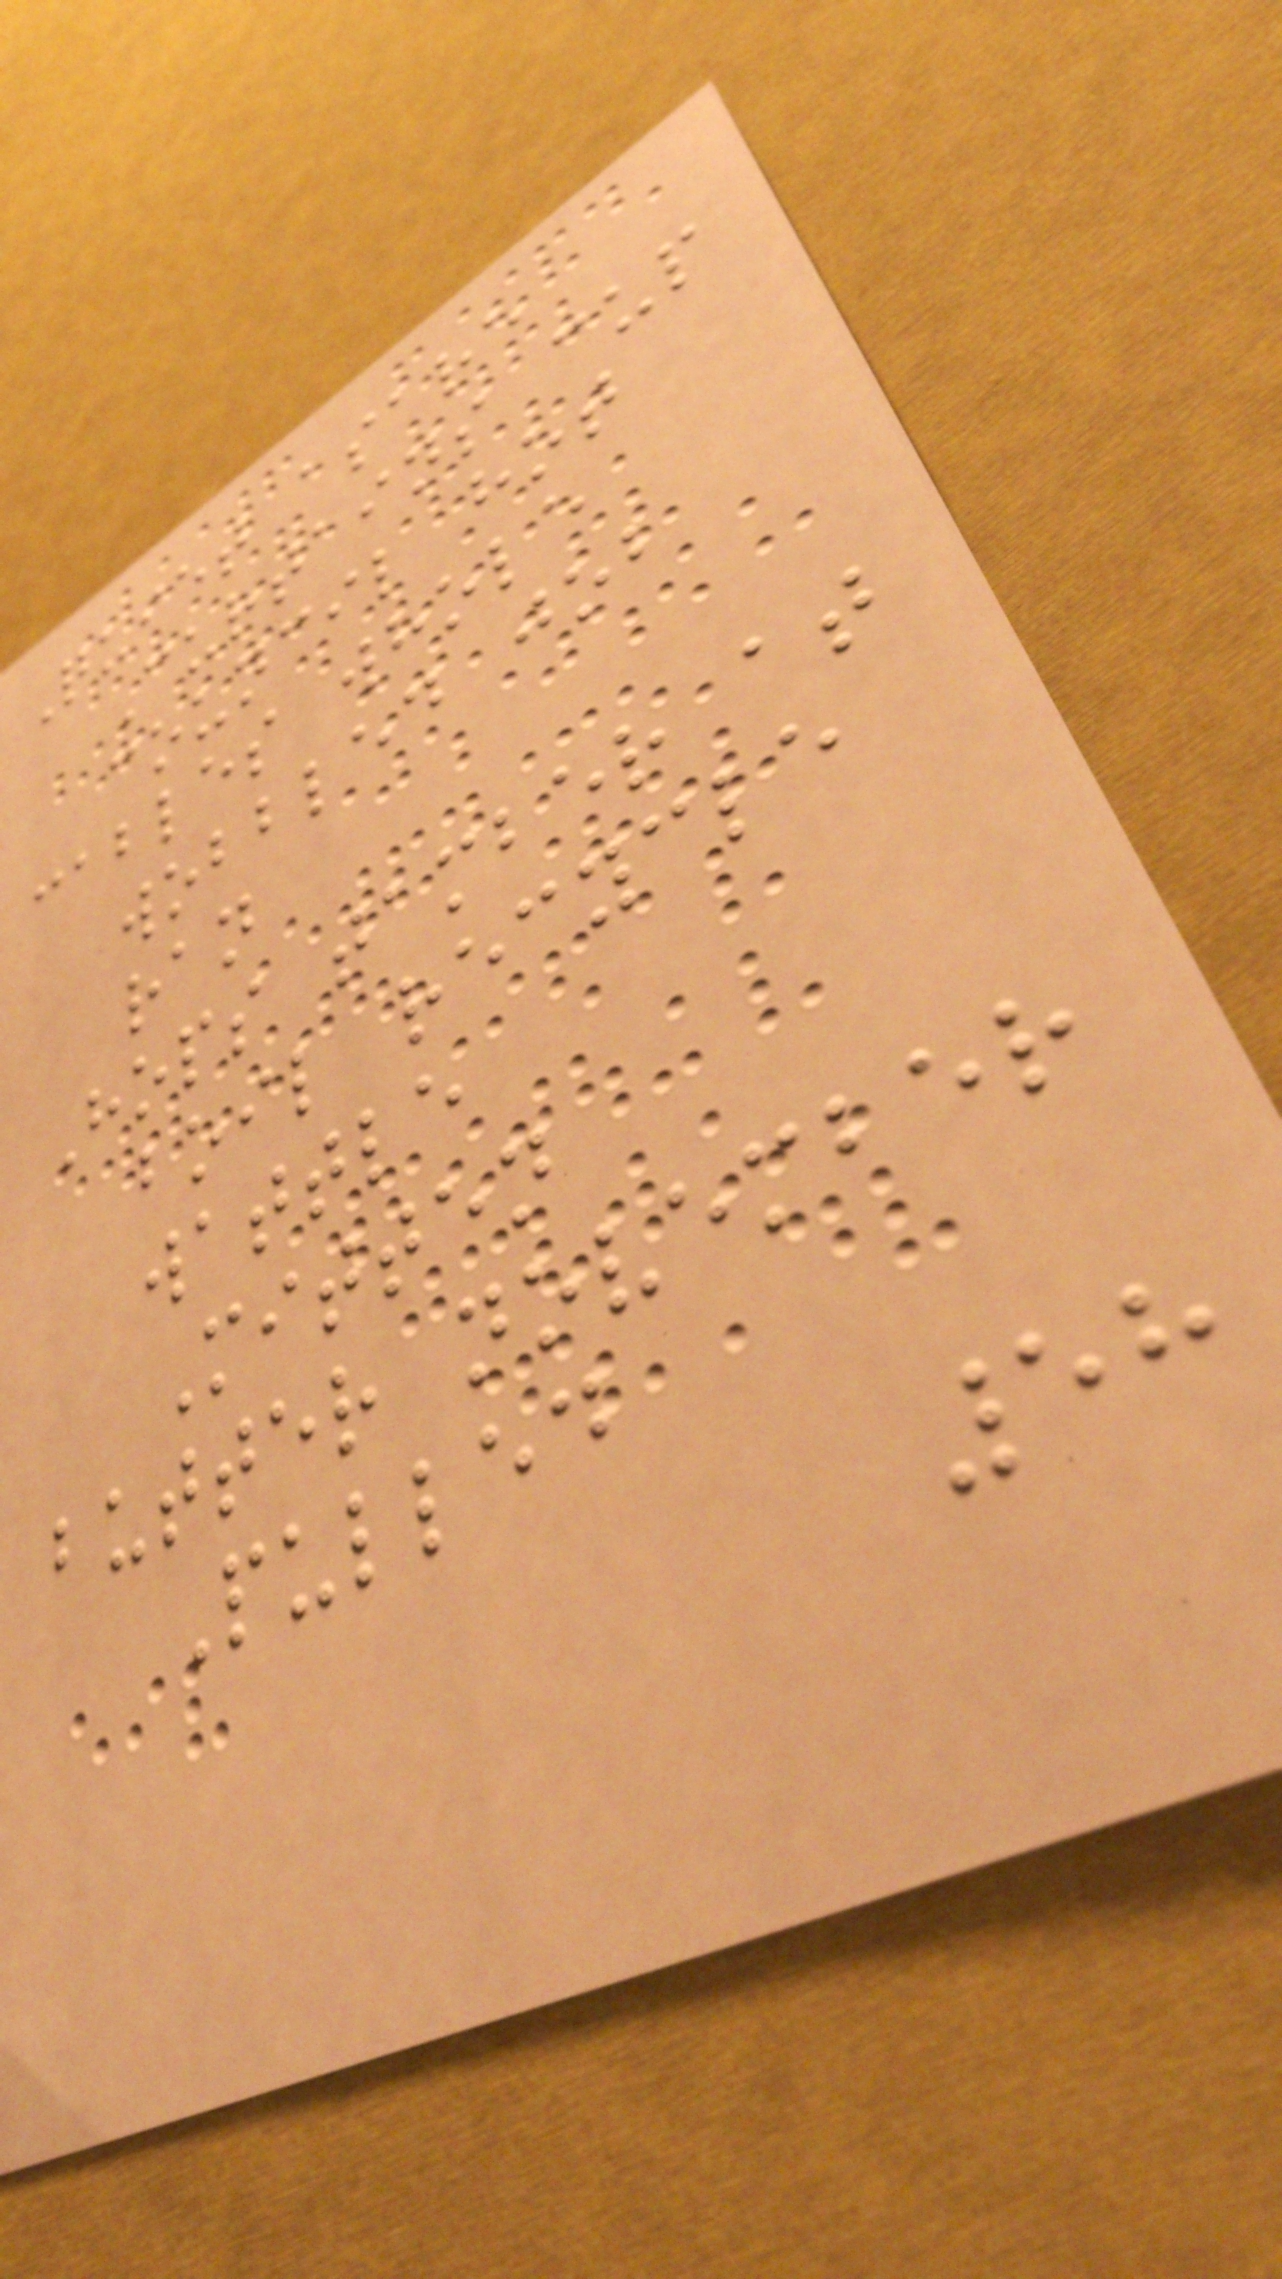Quiet asare
Curtains cup
council hot
cables whole
wobbled job
ran
Hops tamber at
boil recycle
wattle
Mitten
butter november
Pulled
58
